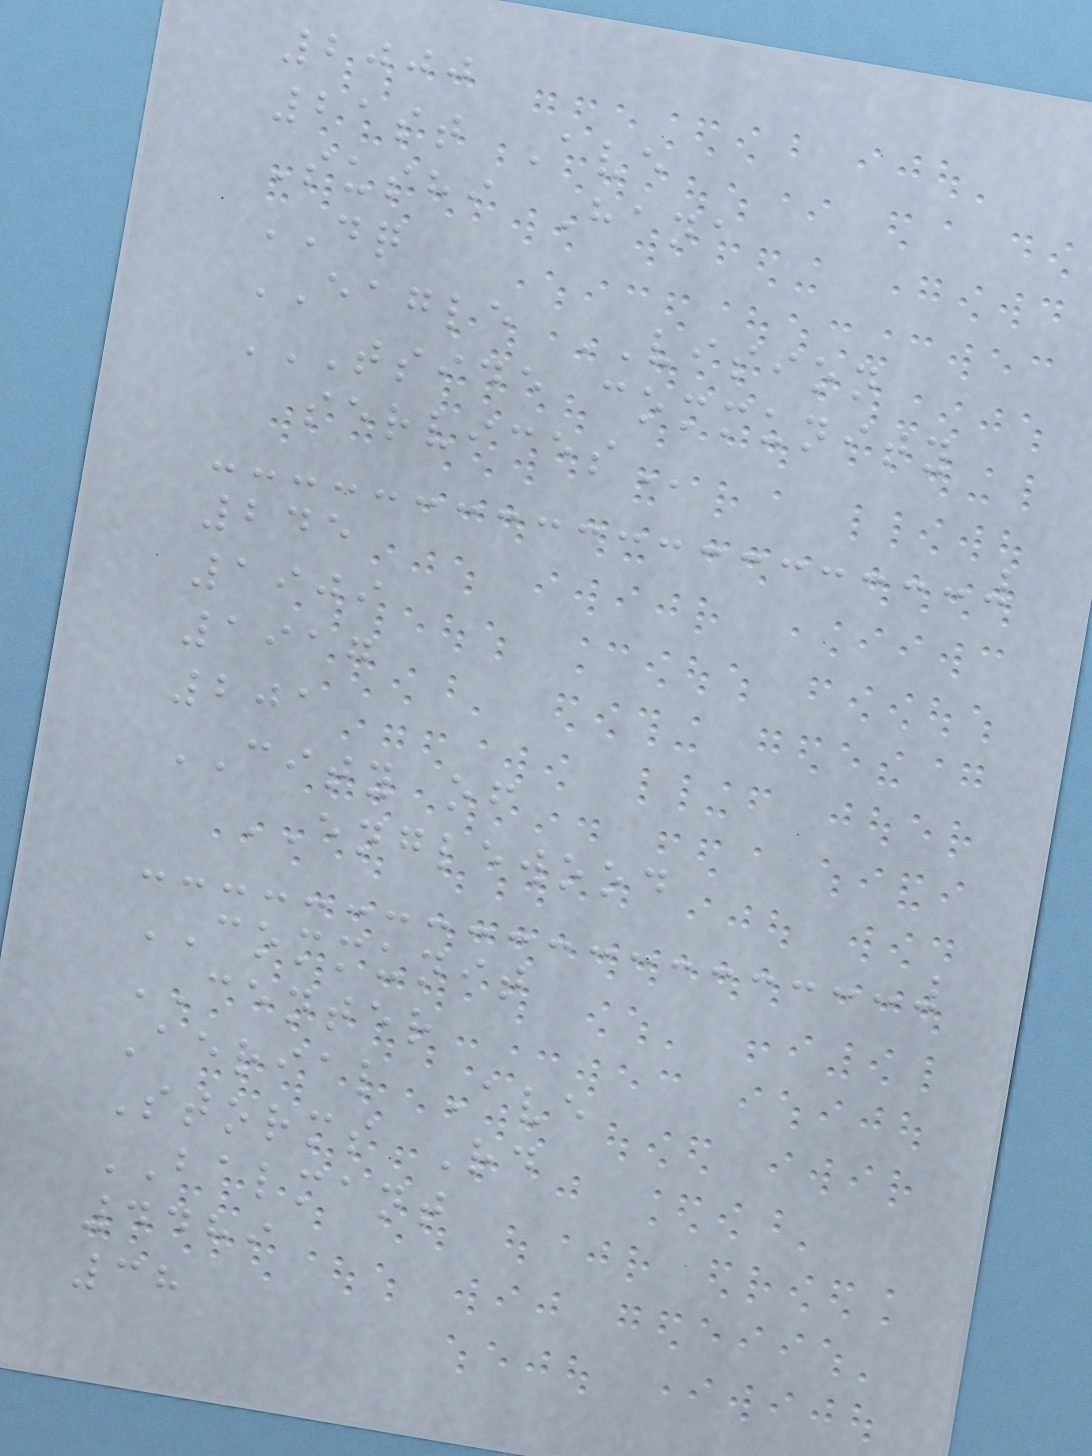2000
21st Ave
Sushi Hana
DQ
EAGLE VISION
TSIDE COMMUNITY
SERVICES
245
1909
1917
201
CITY of
ENGLEWOOD
COMMUNIT
CENTER
Aerial Ave
Storms Rd
BALMANT
4489
38
